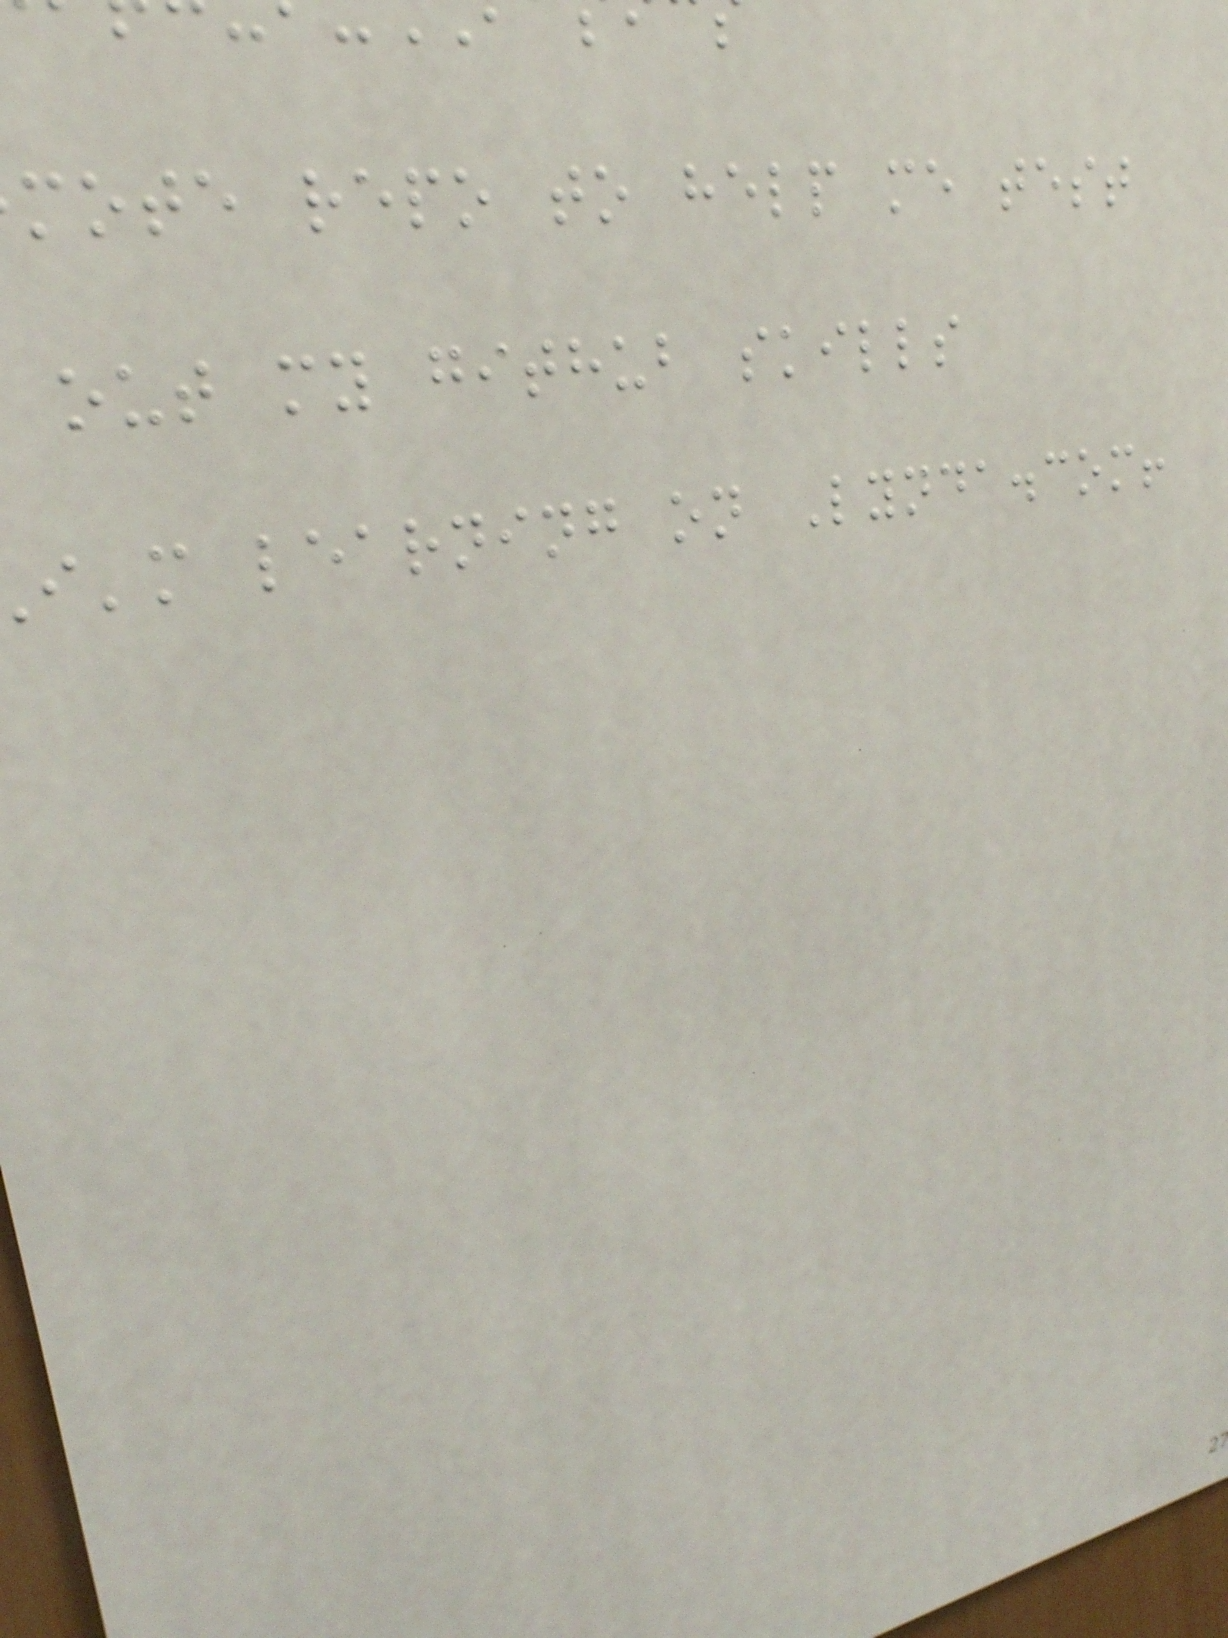mote repo to help me test
out my github skills
i'm learning on Lynda.com!
